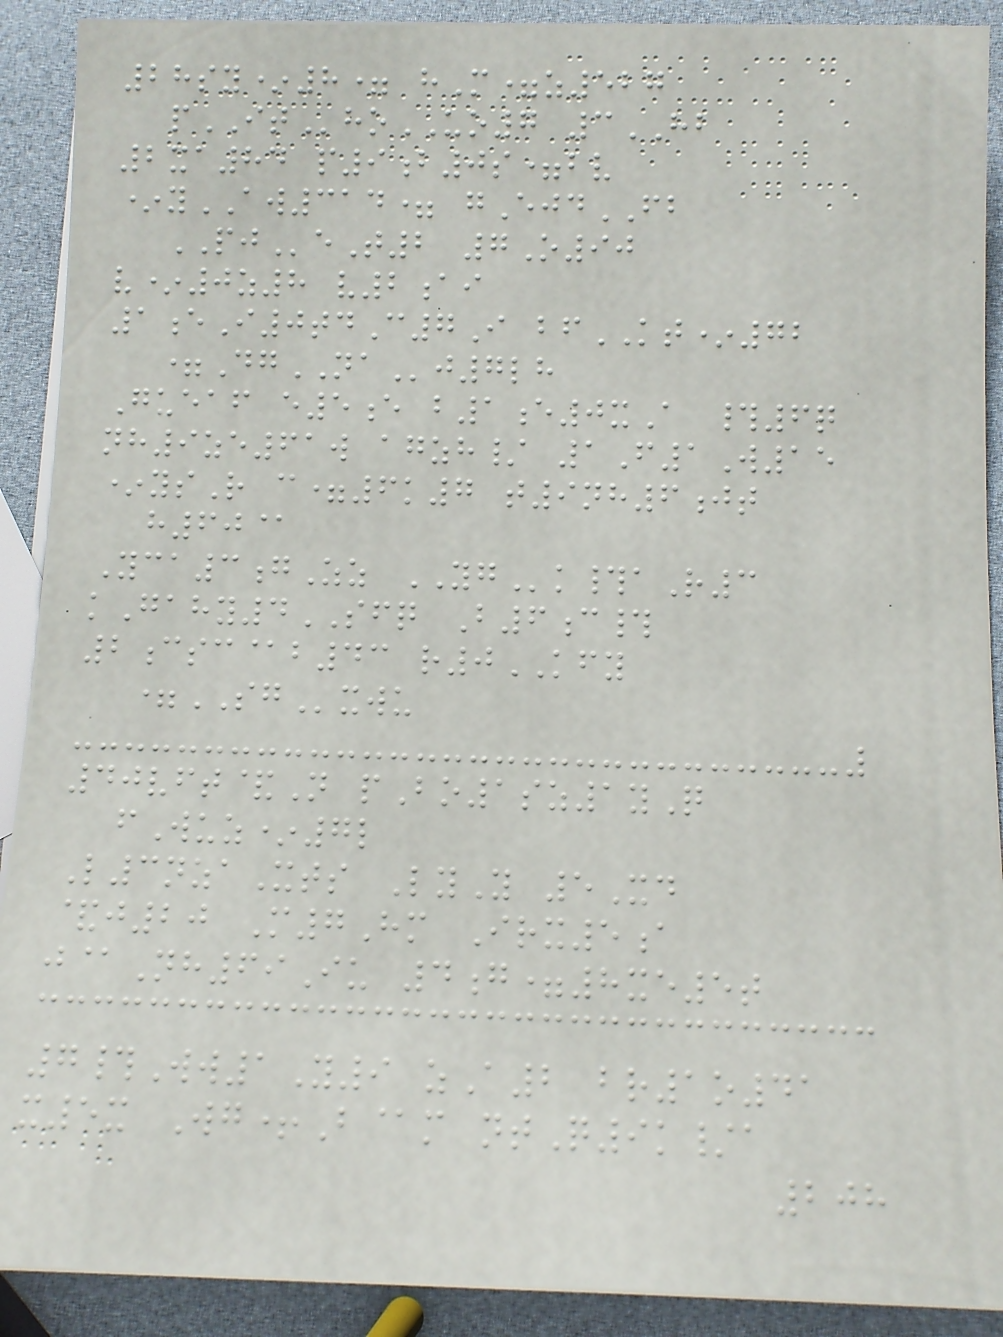28sy*8= hM=z527
pIThoUO7 3HB
2xa84 p9b0s=bv
*yAW314= gEjdFB
PJeT2 7O90
v*0z8 v2ai
1eI0tdC7I bfKT*72
=DgNAj7lh
Gueaf e5e b1e0xA #6q
nh9ze61w agzh/ 1F1W15
*ysR c=6k7 t9nh6jt
h60@
Yca3gZz YGk#aR3
kGahy4SFQ B6c#
2csc@b43 r0KFY
=SGxwu
40vft&N pBo1sz1yQ
fWuz*7l
L3nzaXts LyY 5Xd
&j20 M7Hm Irx5a
j@Nh69Iu 4g=8xe5t
7#Ww1Y9 zA2 br1o41
x5x Wg+B@m ntQ9k/a
208
